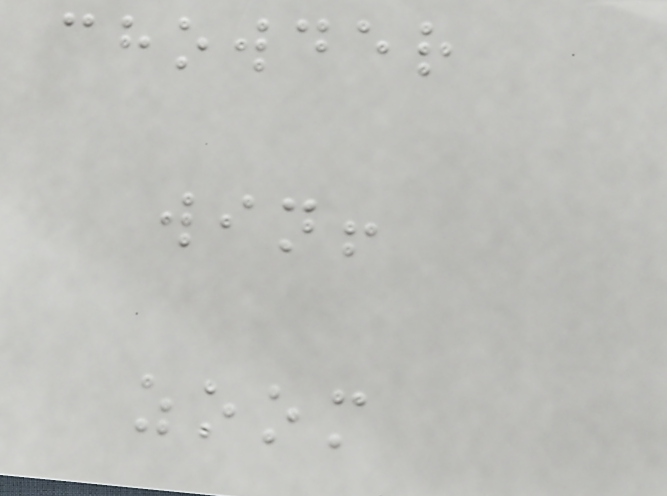chowder
win!
zoom
